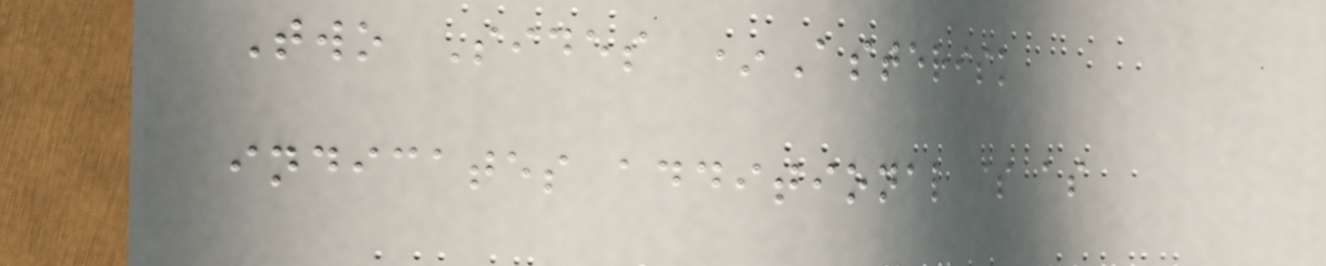Two Sides *Asterisk
indicates additional $ as
